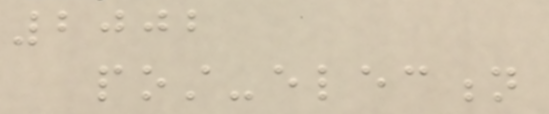2002
post-election
